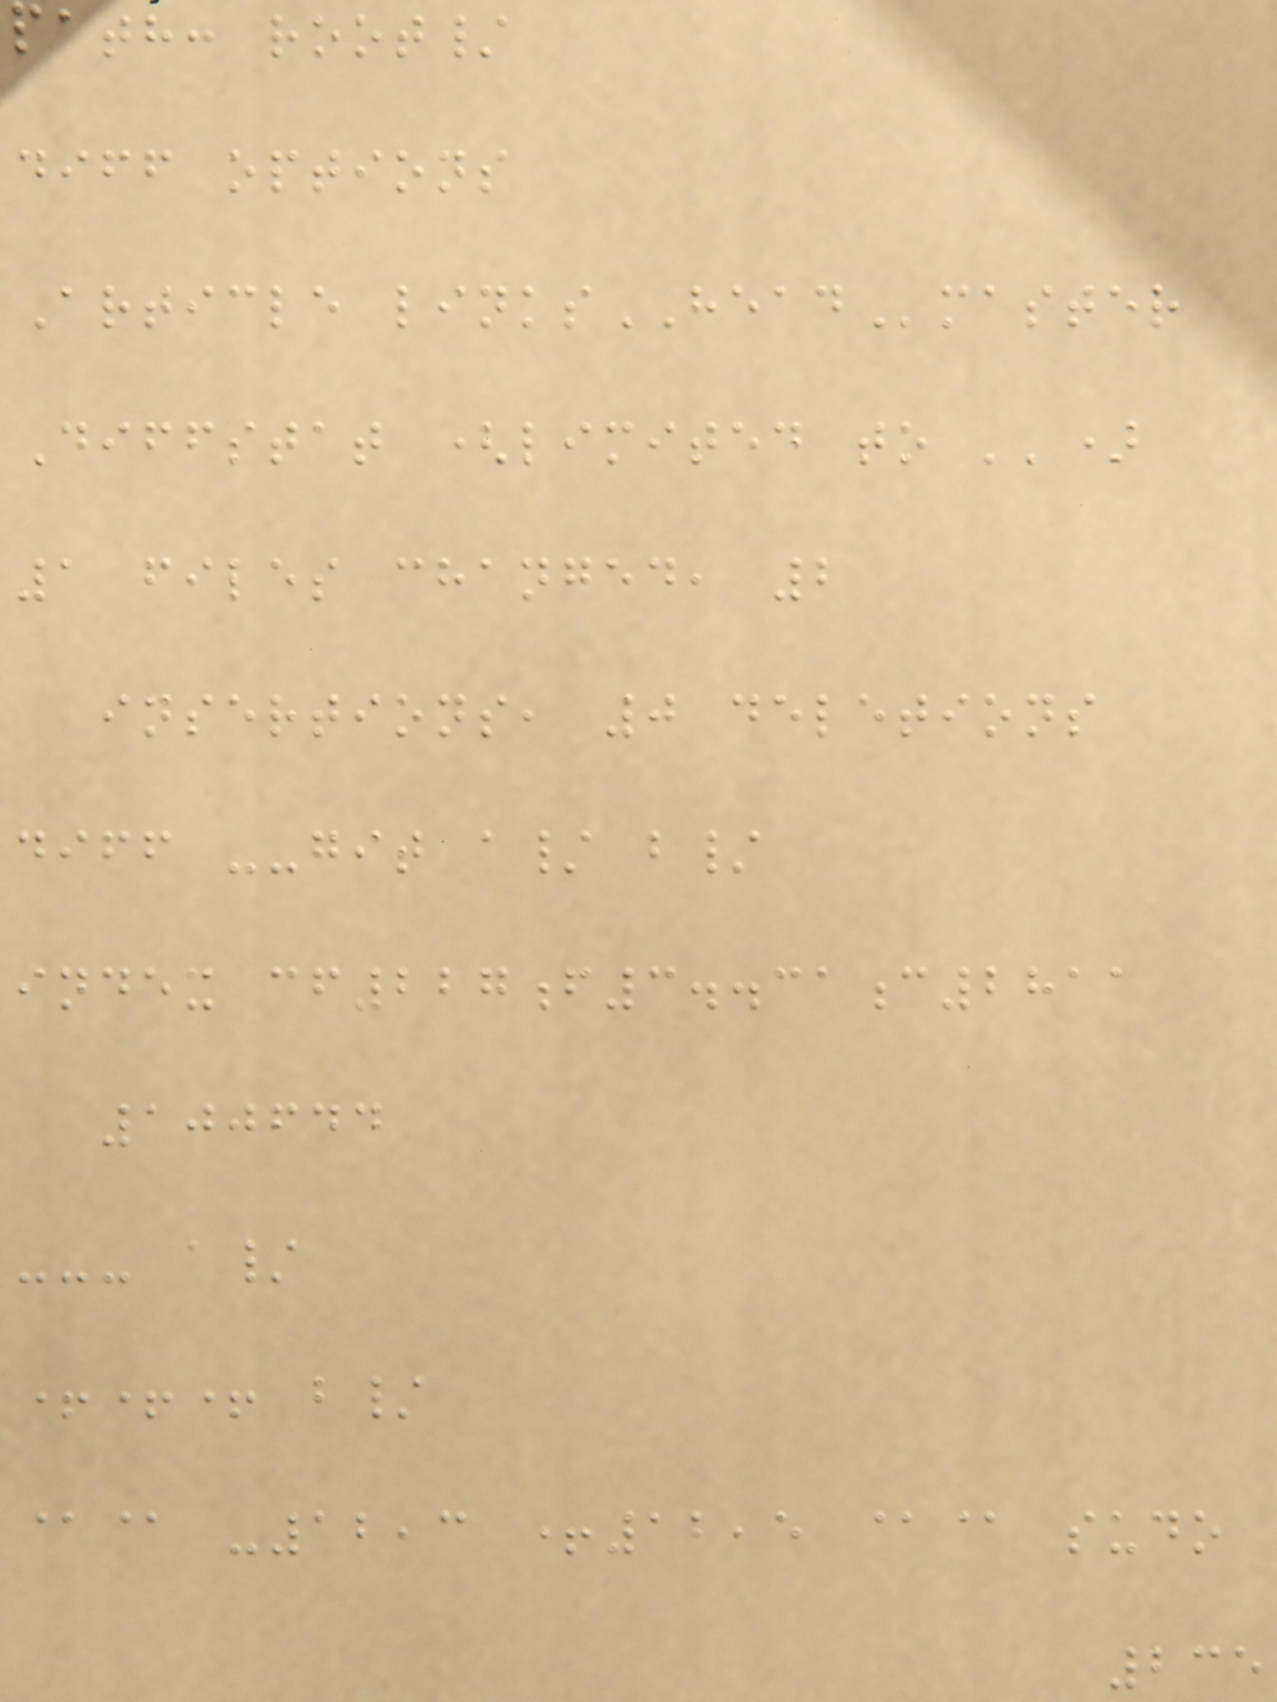path: root/
diff options
Article linksHEADmaster
Diffstat (limited to '')
1 files changed, 2
insertions, 0 deletions
diff --git a/ b/
index cf227f3..31c2811
100644
--- a/
+++ b/
@@ -12,3 +12,5 @@ sudo
235
